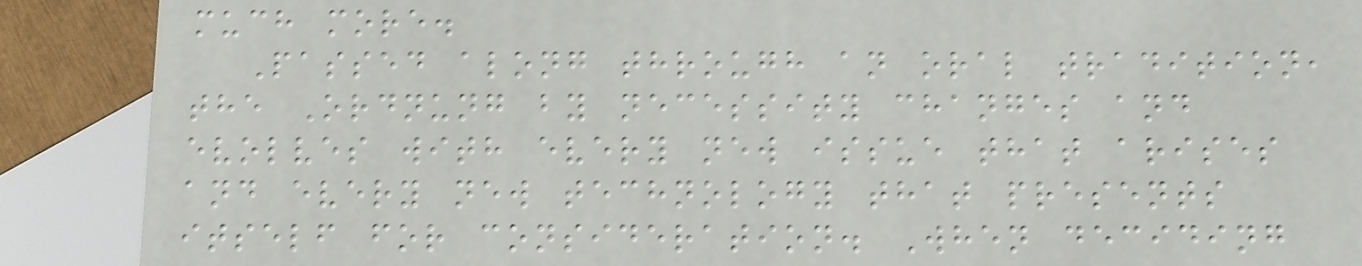much more.
Passed along through an oral tradition,
the Ordnung by necessity changes and
evolves with every new issue that arises
and every new technology that presents
itself for consideration. When deciding
